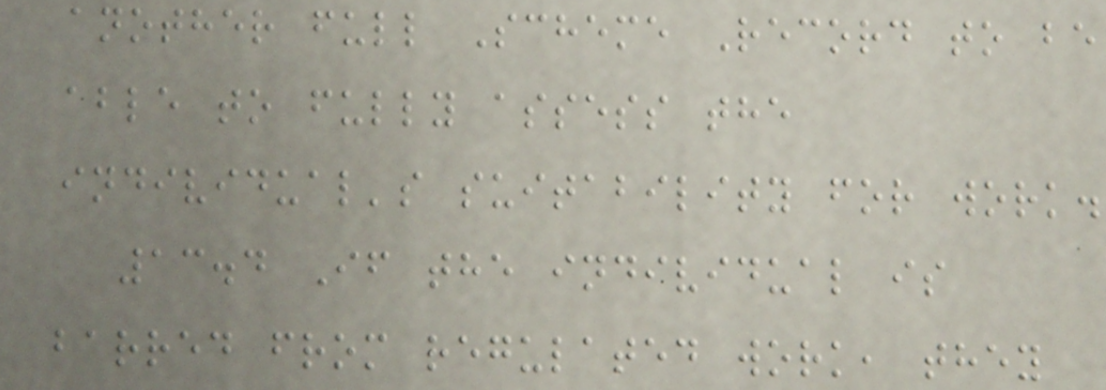another full Scheme Record to be
able to fully assess the
individual's suitability for work.
13.4 If the individual is
barred from regulated work, they
